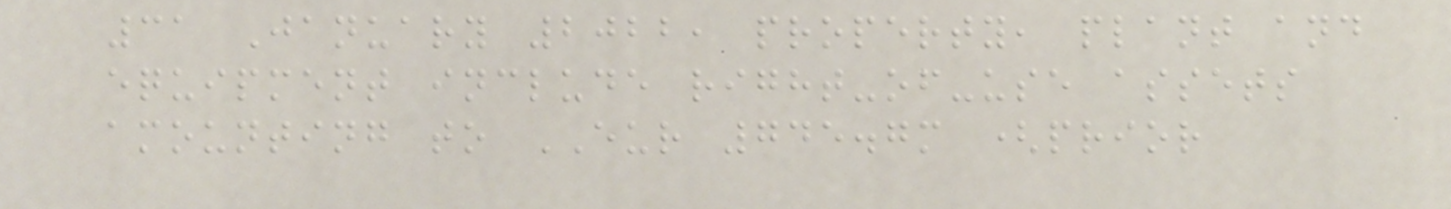31 January 2022, property, plant and
equipment include right-of-use assets
amounting to EUR 745.7m (prior
